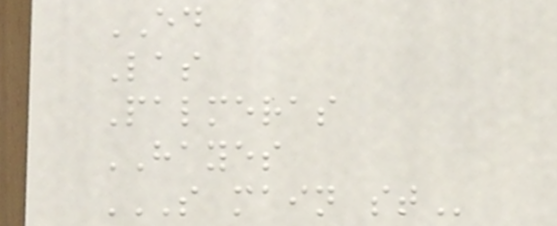ED
Las
Palmeras
HAYES
S MAIN ST
